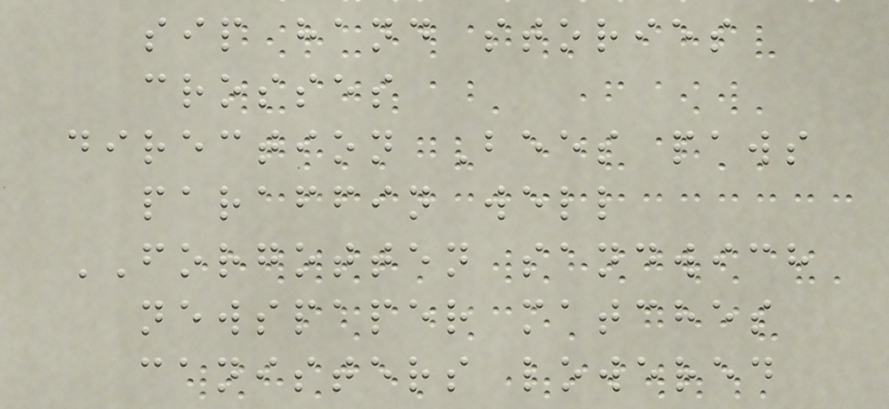sip hand stories
crosses
direction Bees paws
paraffin well
FORGOTTEN sandwich
newspaper matches
canisters lowered
